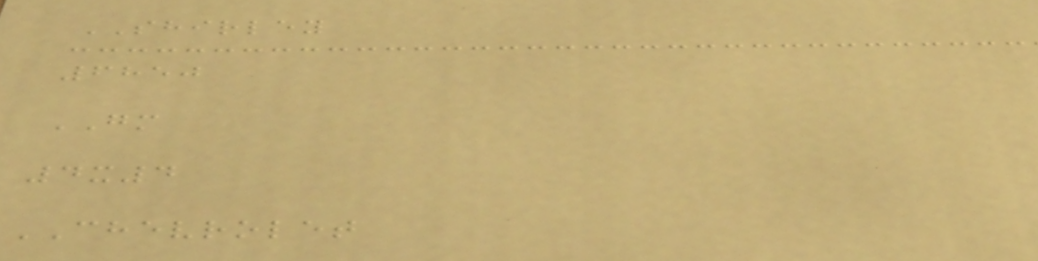SHIRLEY
6850
GM
4x4
CHEVROLET
